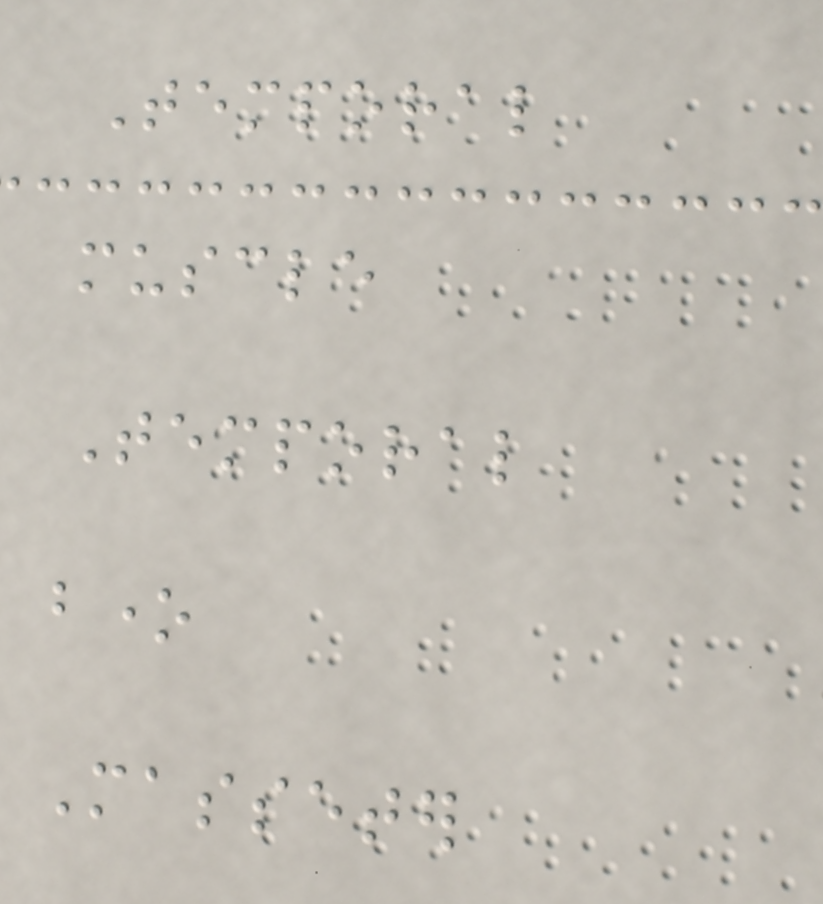Temporal
muscle
Temporal
bone
Masseter
